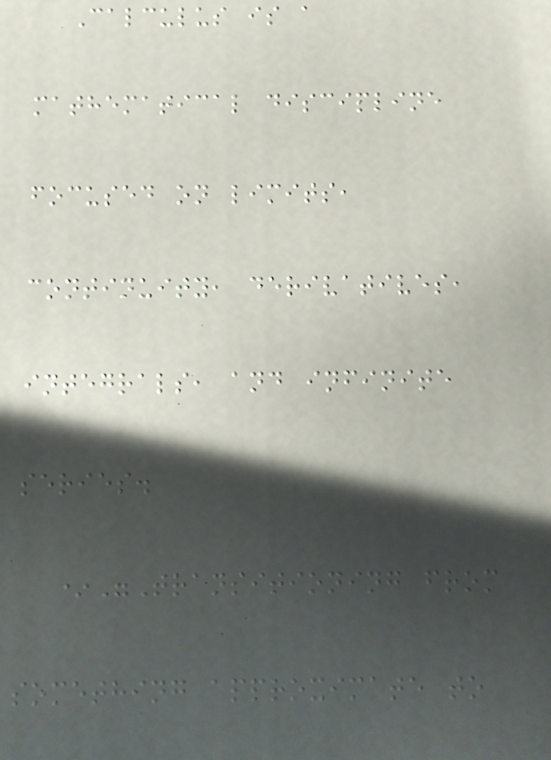Calculus is a
mathematical discipline
focused on limits,
continuity, derivatives,
integrals, and infinite
series.
*"Transitioning from
something approximate to
